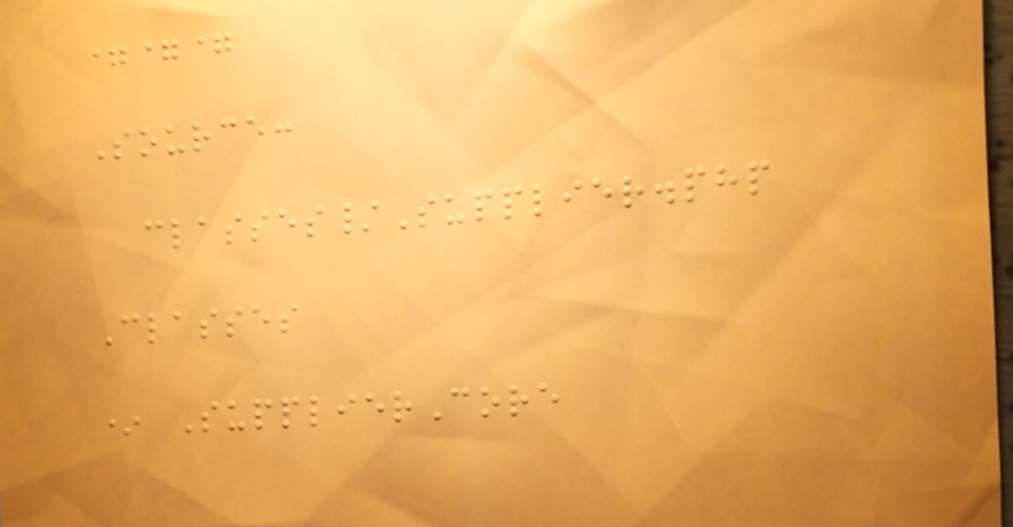===
Source:
classes/Supplier.php
Classes
* SupplierCore
